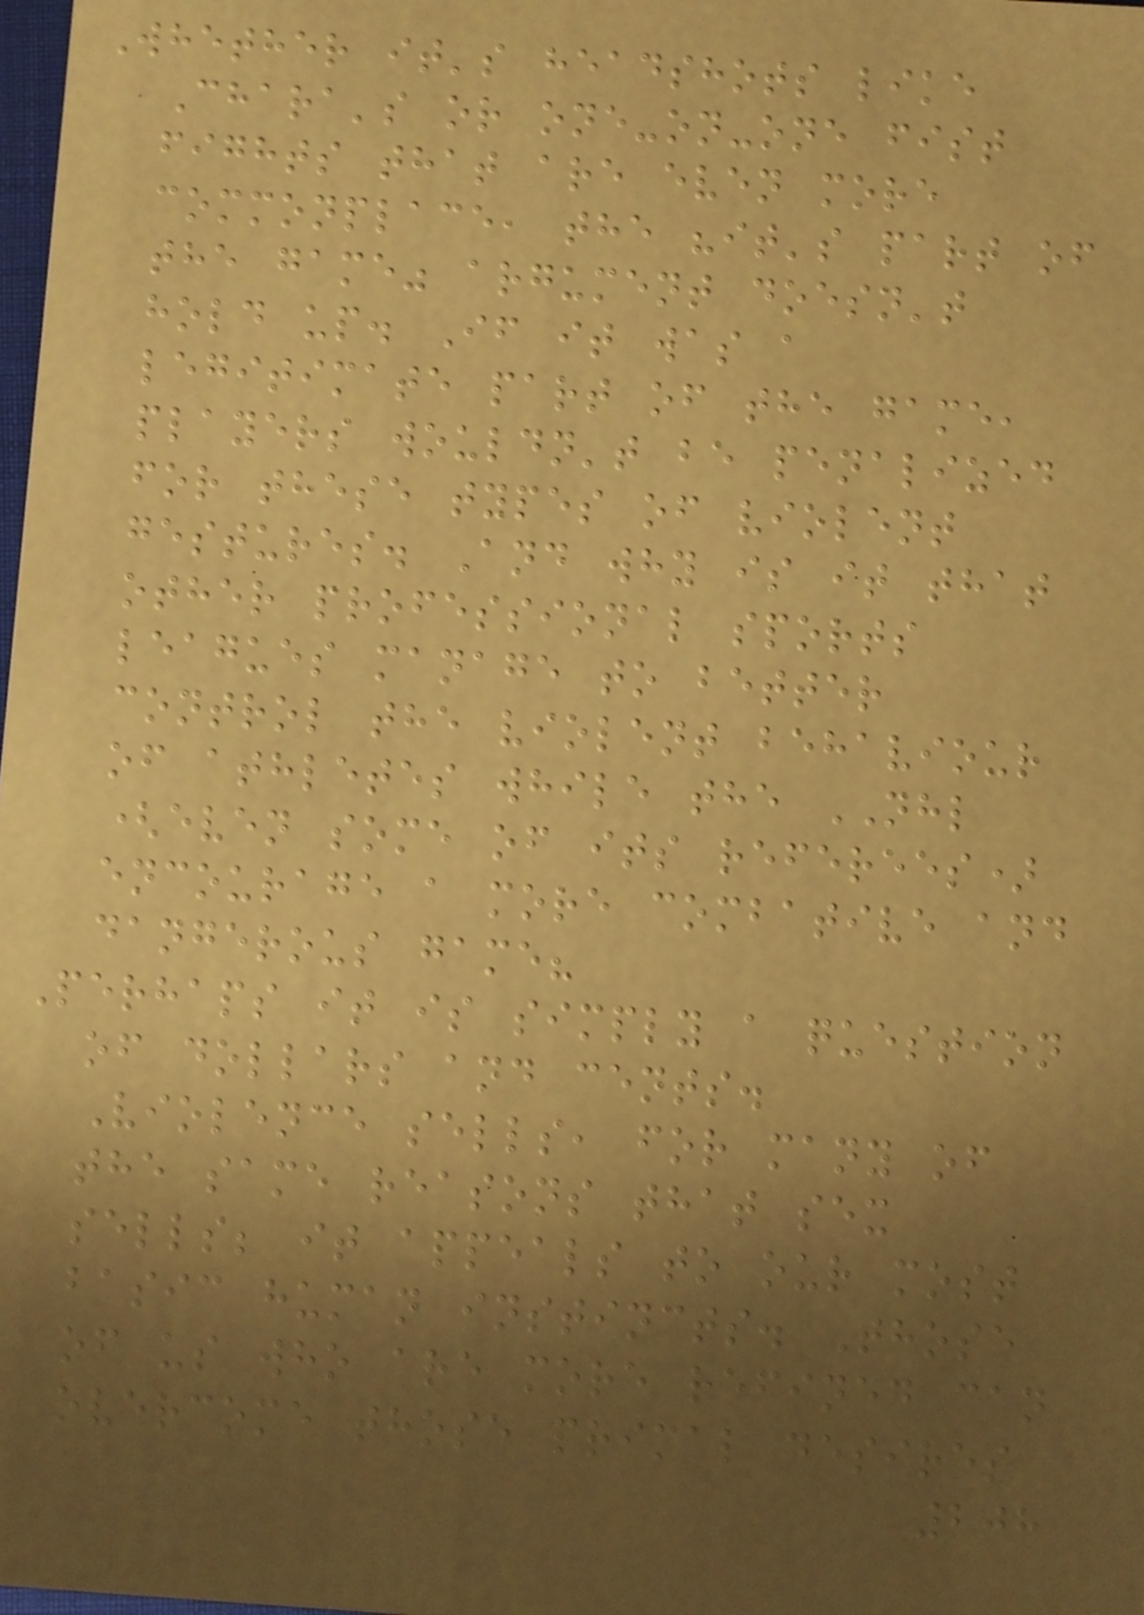Whether it's headshots like
Chara's or one-on-one fist
fights that are even more
commonplace, the "it's part of
the game" argument doesn't
hold up. If it was a
legitimate part of the game,
players wouldn't be penalized
for these types of violent
gestures. And why is it that
other professional sports
leagues manage to better
control the violent behaviour
of athletes while the NHL
(even some of its referees)
encourage a more combative and
dangerous game?
Perhaps it is simply a question
of dollars and cents.
Violence sells, for many of
the same reasons that sex
sells; it appeals to our most
basic human instincts. Those
of us who are more refined can
overcome those primal desires
208
